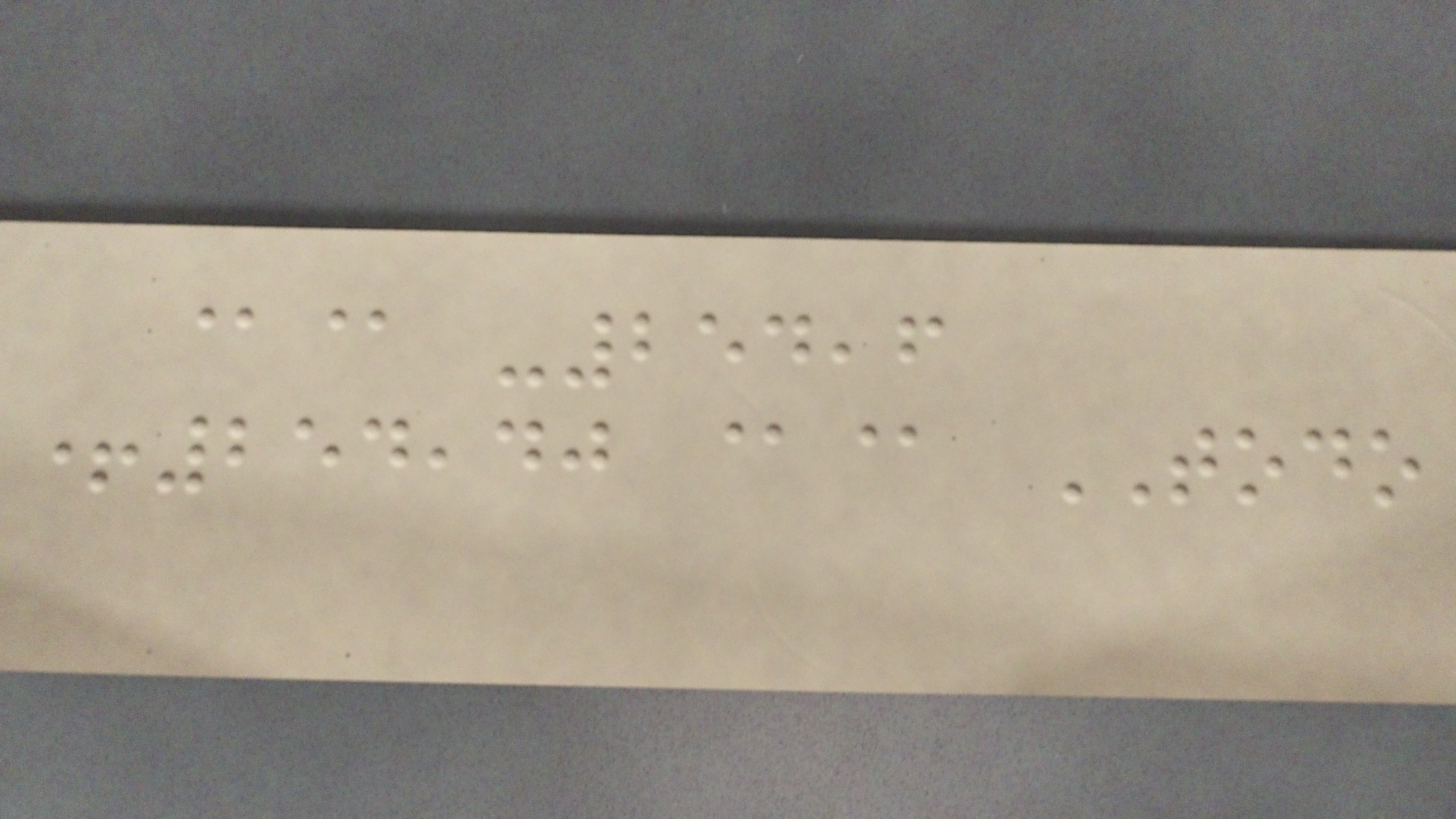@@ -254,6
+254,40 @@ TODO
